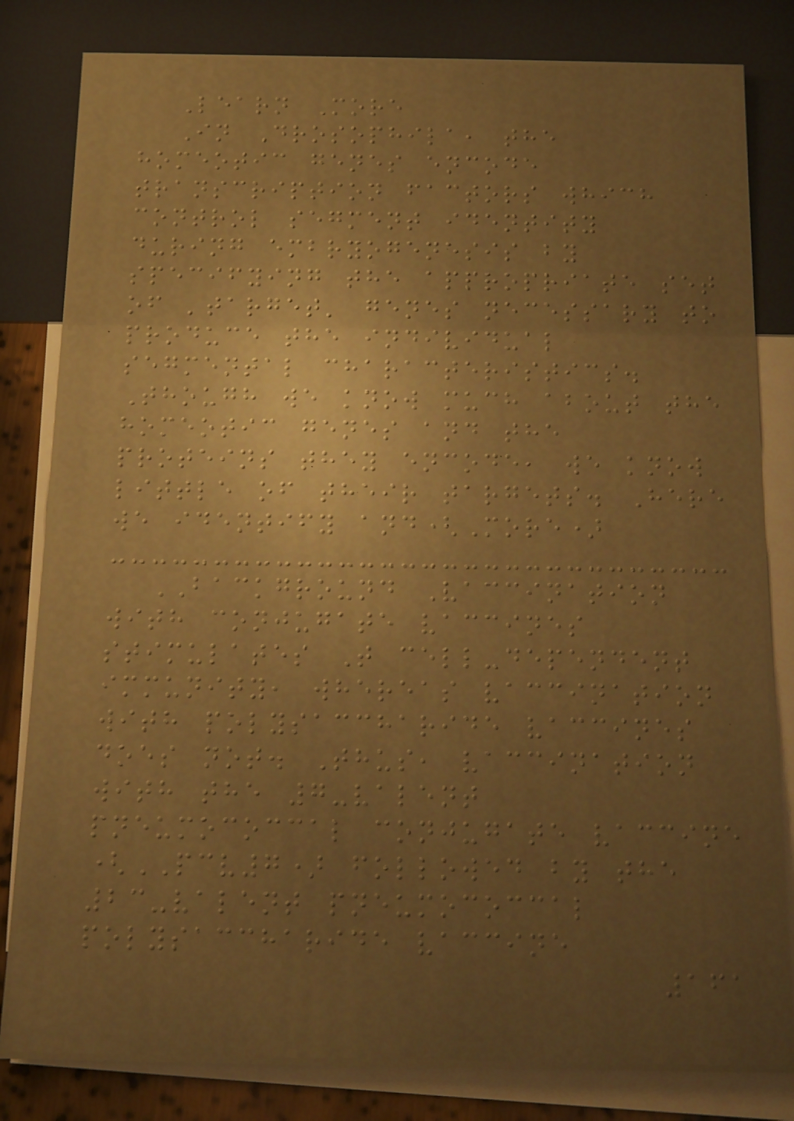Learn More
In Drosophila, the
homeotic genes encode
transcription factors which
control segment identity
during embryogenesis by
specifying the appropriate set
of 'target' genes necessary to
produce the individual
segmental characteristics.
Though we know much about the
homeotic genes and the
proteins they encode, we know
little of their targets. Here
we identify and(More)
BACKGROUND Vaccination
with conjugate vaccines
stimulates T cell-dependent
immunity, whereas vaccination
with polysaccharide vaccines
does not. Thus, vaccination
with the 7-valent
pneumococcal conjugate vaccine
(PCV7) followed by the
23-valent pneumococcal
polysaccharide vaccine
161
